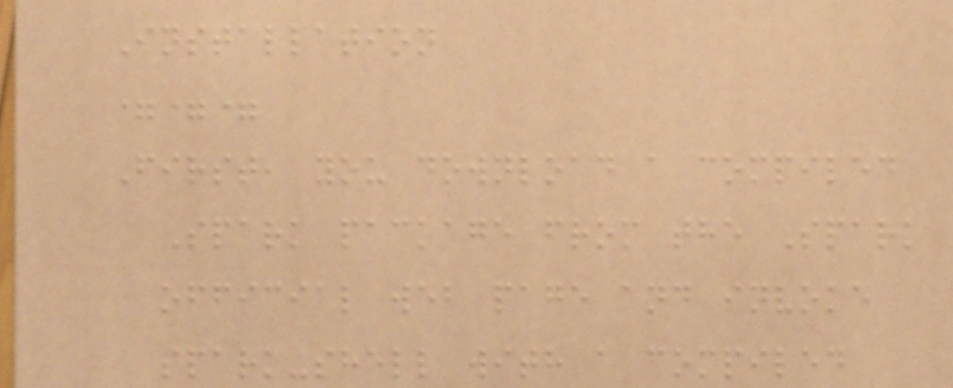Installation
===
First, you download a compiled
Spark package from the Spark
official web page and invoke
spark-shell with a compiled
